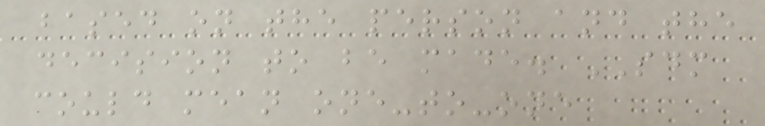based on the person and the
decision to be made. SDM
could mean one-to-one
